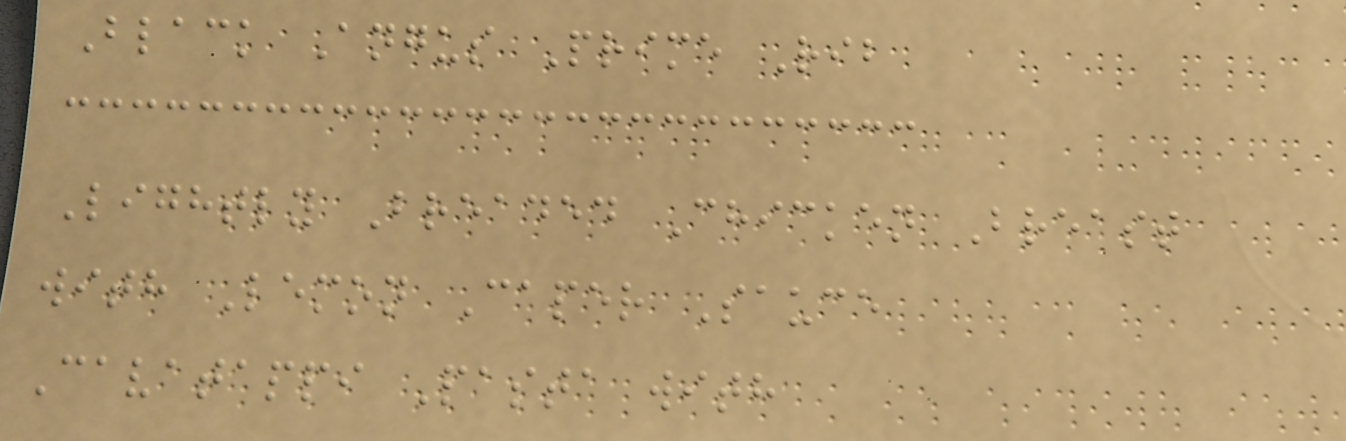Black Angus Prime Rib
Lightly Breaded Chicken Breast
with Lemon Caper Sauce
Cavatappi Pasta with
